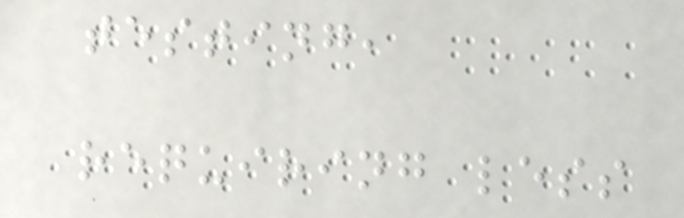testing,
requiring less
